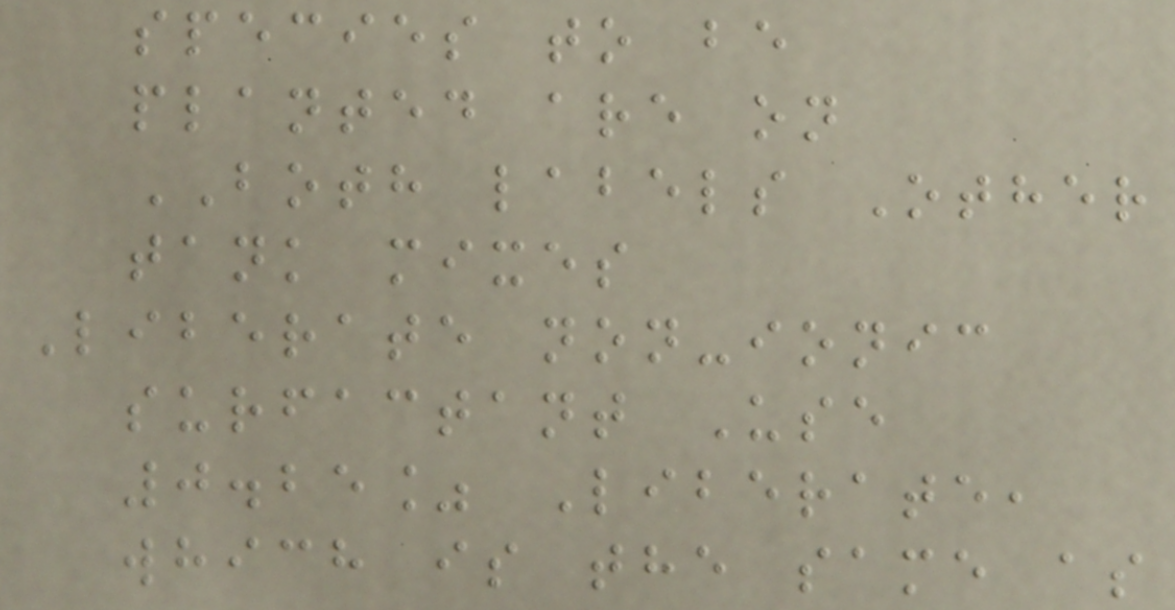species to be
planted are on
BOTH labels Other
tank mixes
Liberate non-ionic
surfactant Use
0.25% Liberate,
which is the same as
